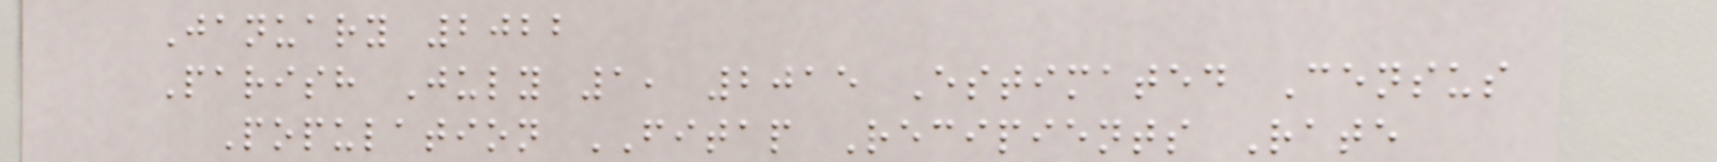January 2022
Parish July 1, 2015 Estimated Census
Population FITAP Recipients Rate
